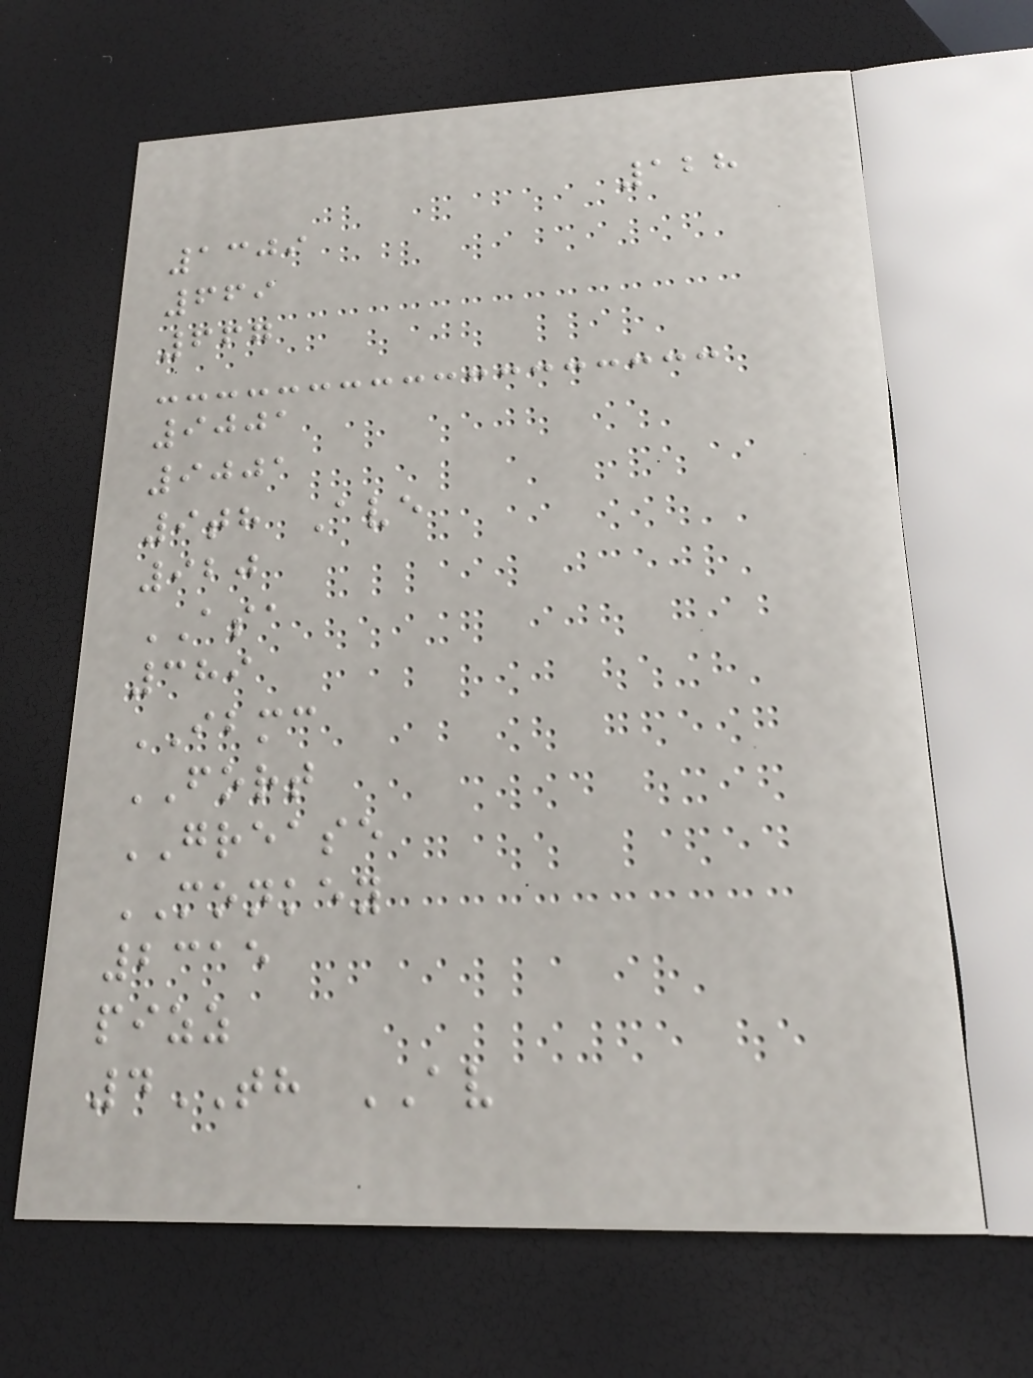128
1309
669
667
9001
9001
9th Ave
920
ASA
389
IBMC
FORT
GREASE
MONKEY
2315
pizz
4TH AV
